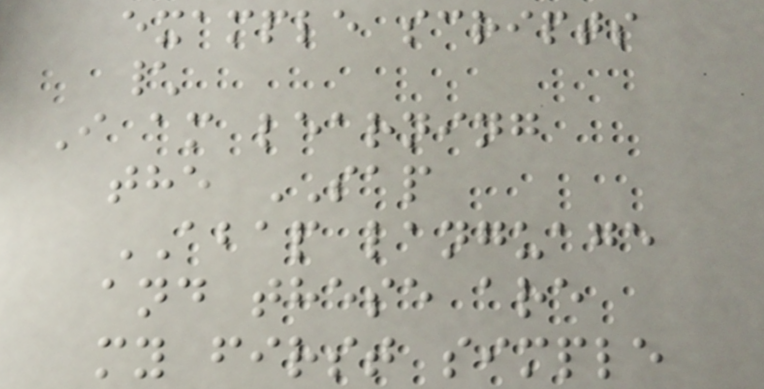example scripts
\
I am learning
the SAP
ABAP language
and these are
my first simple
